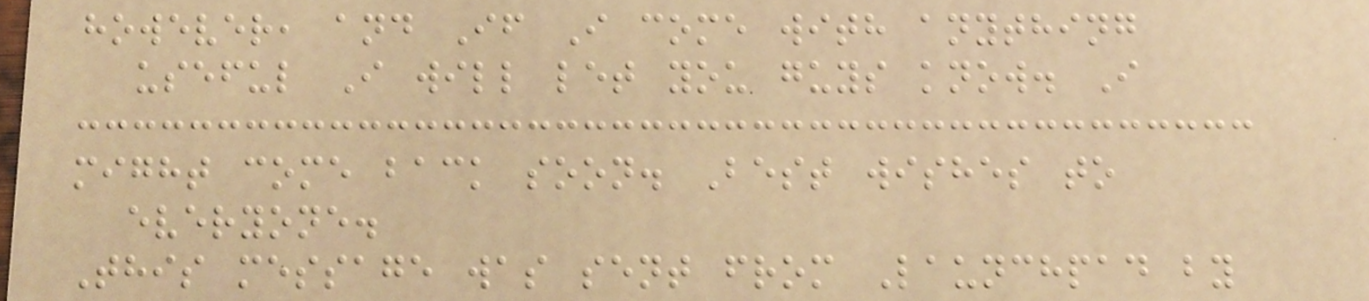however, and If I come with anything
useful I will let you guys know. I
might come back soon. Best wishes to
everyone.
This message was sent from Launchpad by
